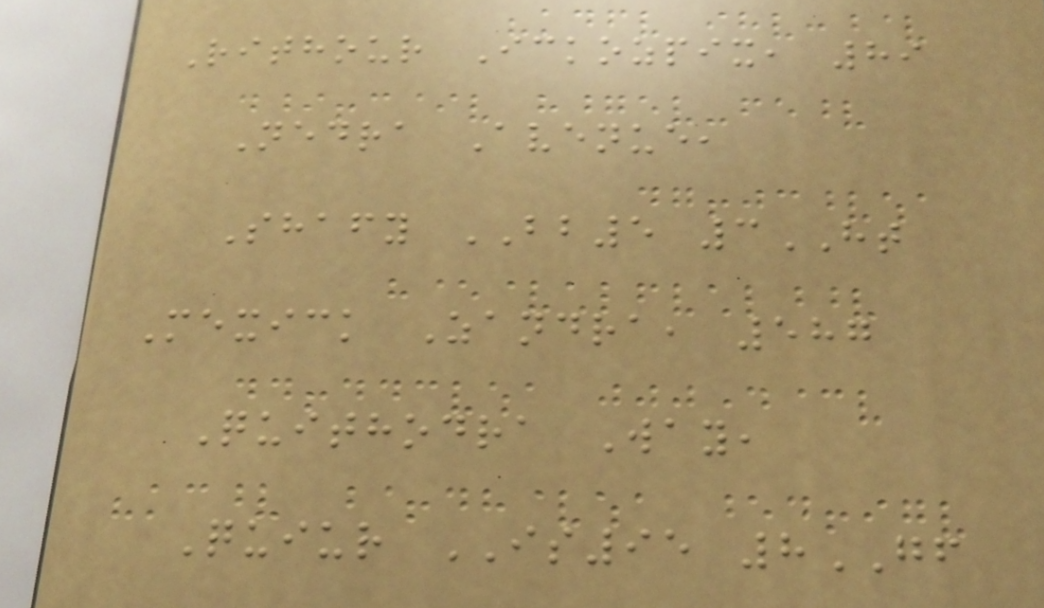Rithour Ickozpix, 89
Nedra Avenue,
Shafy BB5 3HT
Mexick Zandra, 587
Quithodra Way,
Quiur IS95 8GF
